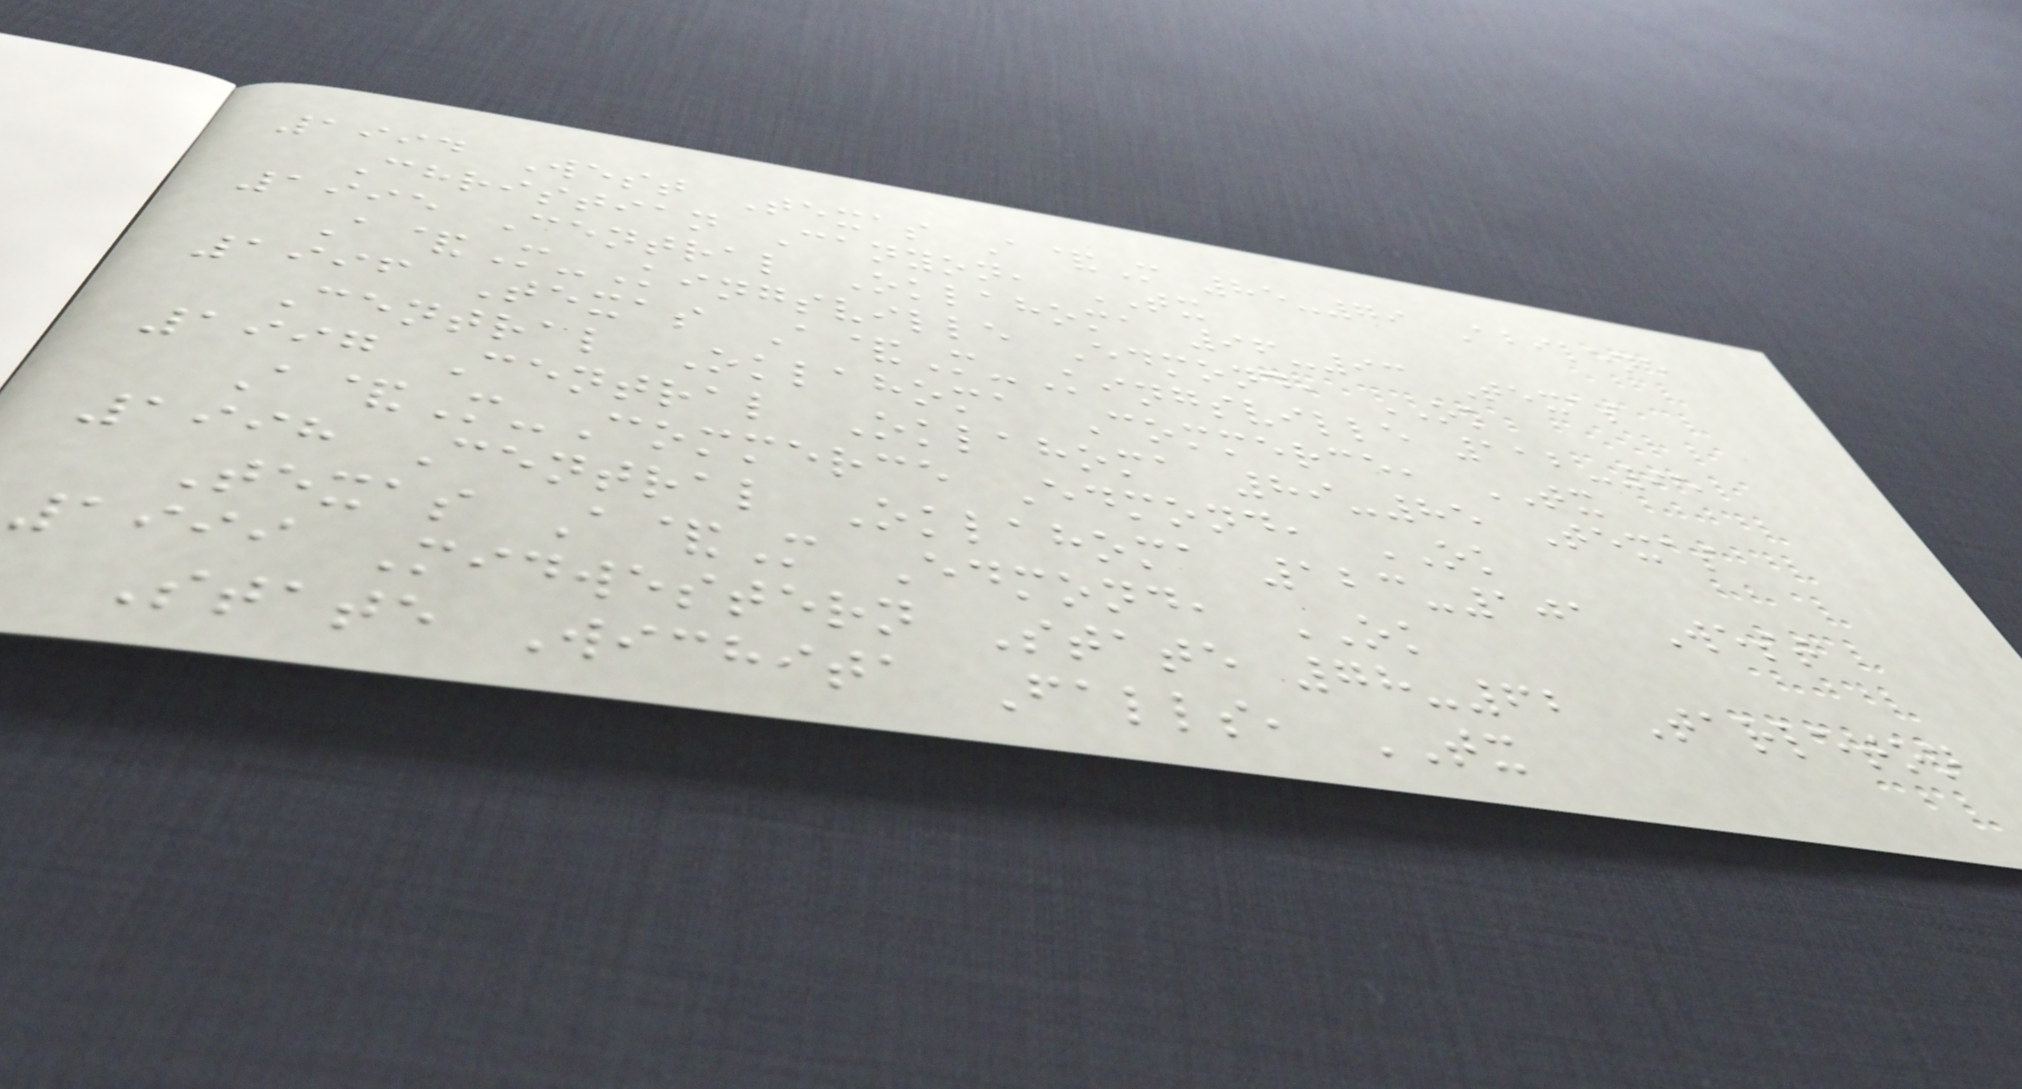1994 West Texas A&M 85-79 Abilene
Christian Canyon, TX
1995 Central Oklahoma 96-93 Texas
A&M-Kingsville Edmond, OK
1996 Texas A&M-Kingsville 112-95
Central Oklahoma Commerce, TX
1997 Central Oklahoma 89-85 Texas
A&M-Commerce Edmond, OK
1998 Central Oklahoma 123-101 West
Texas A&M Edmond, OK
1999 Midwestern State 78-62 Tarleton
State Wichita Falls, TX
